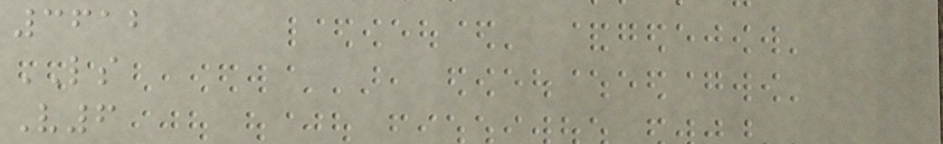3612
LS
V6
